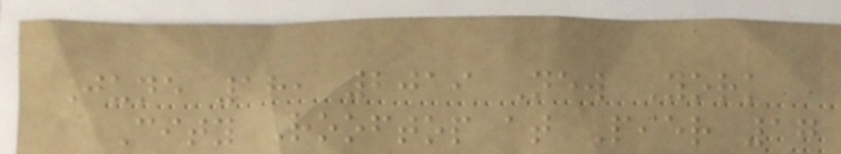June 18, 2019 New York
City Rooftop at Pier 17
